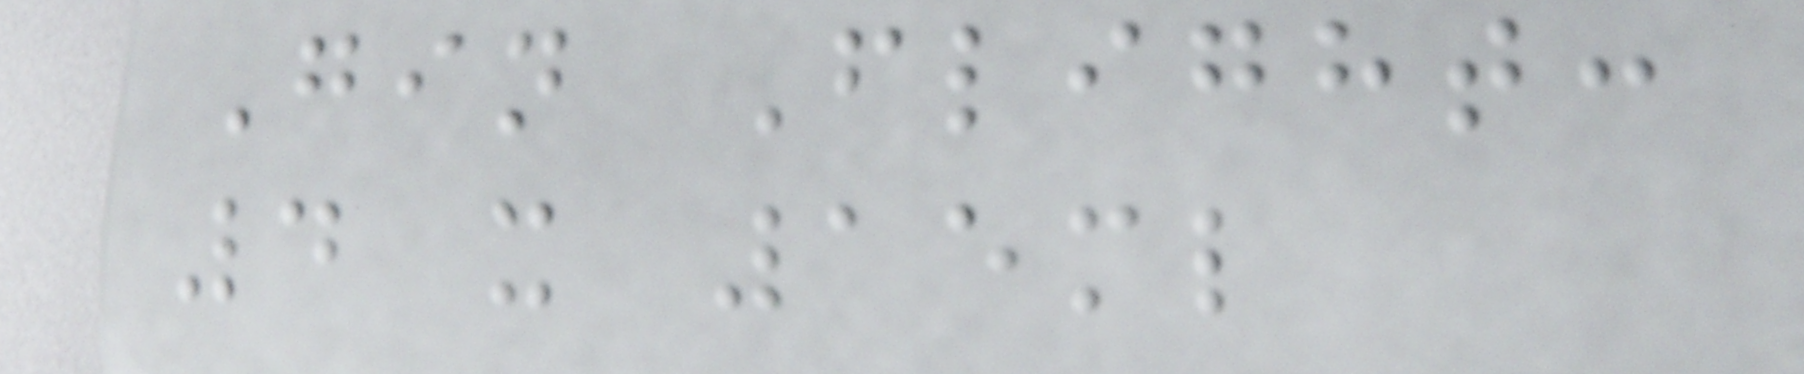Gin Flight:
4 x 15ml
